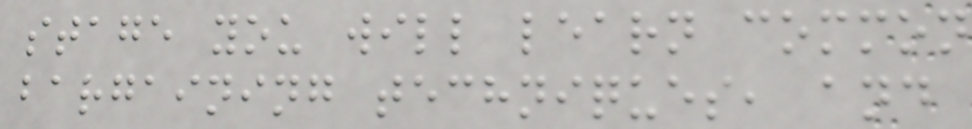stage you will learn common
bargaining techniques, and
